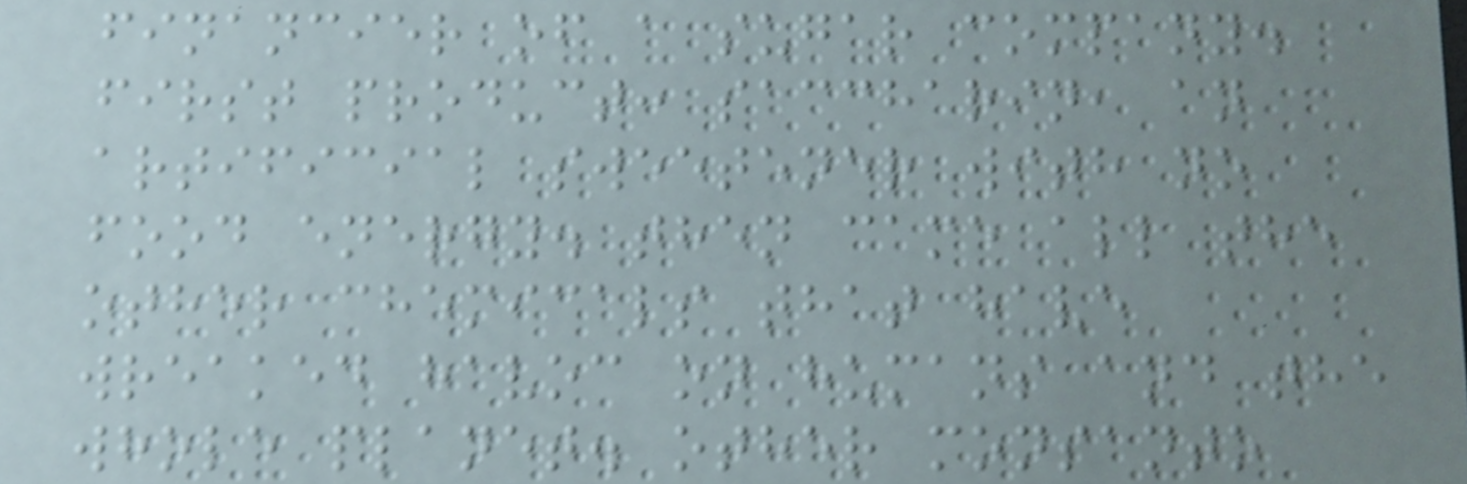financier of a sugar company.
first product: saccharin, an
artificial sweetener with no
food energy. then came all the
other chemicals that have
wreaked havoc on humans and the
whole planet. other monsanto
